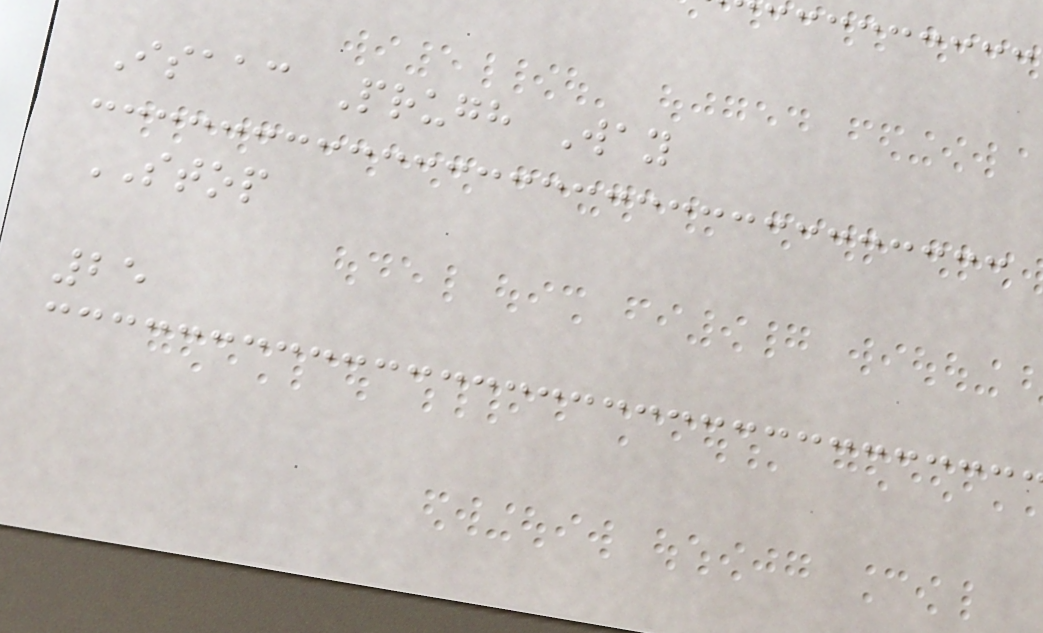Isaac Prugh Way
STOP
25
